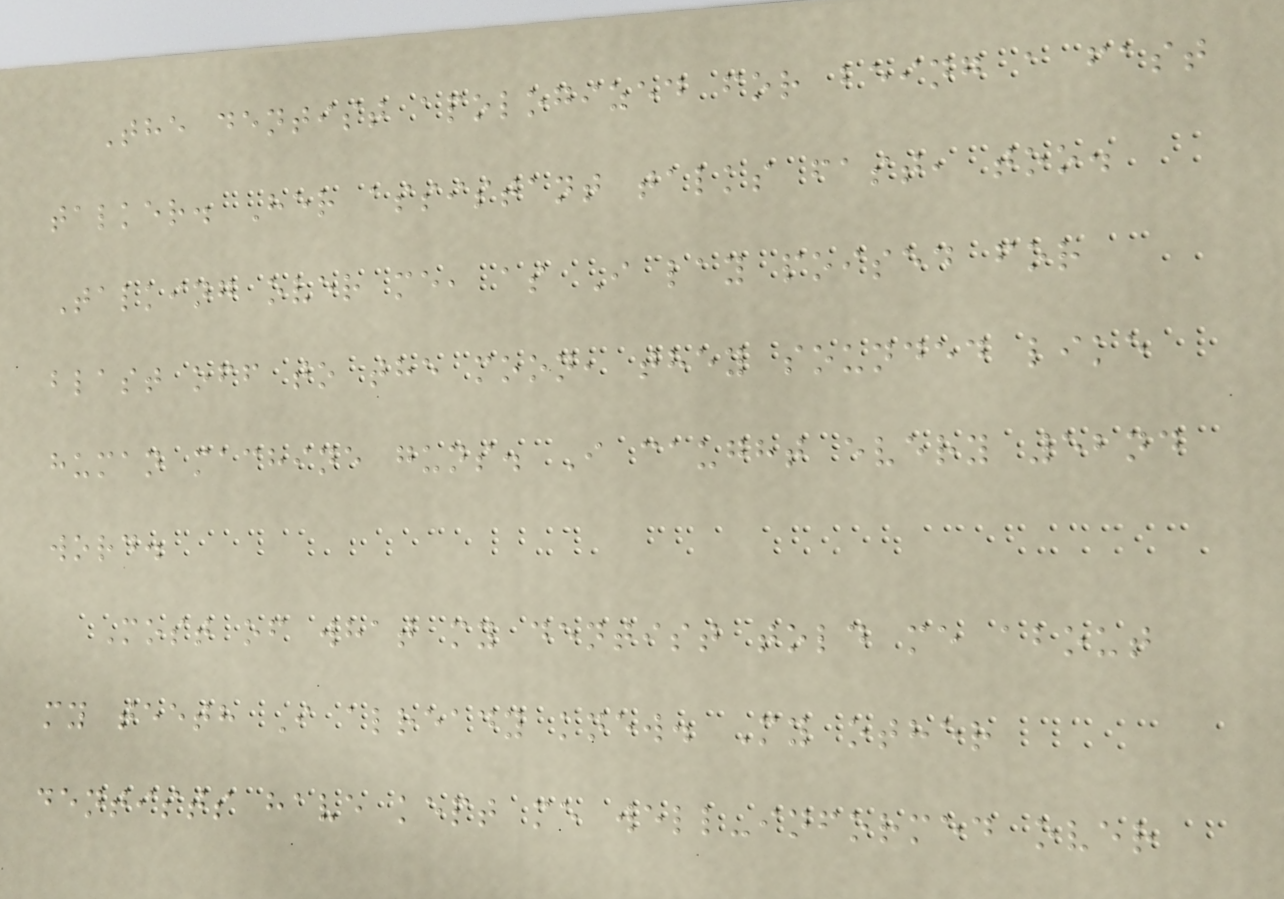The dentist apologized for being a fast
talker. Her assistant talks fast, too.
Talking over me, as I lay poised for
blast off to the moon, they sounded like
human machine guns. I caught every 52nd
word.
Most of what my dentist told me about
my teeth I already knew. My other
dentists have kept me well-informed over
